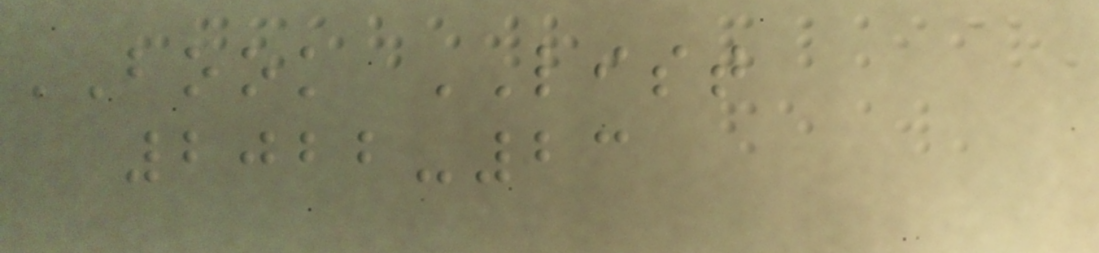BOOK LIST
2022-23
